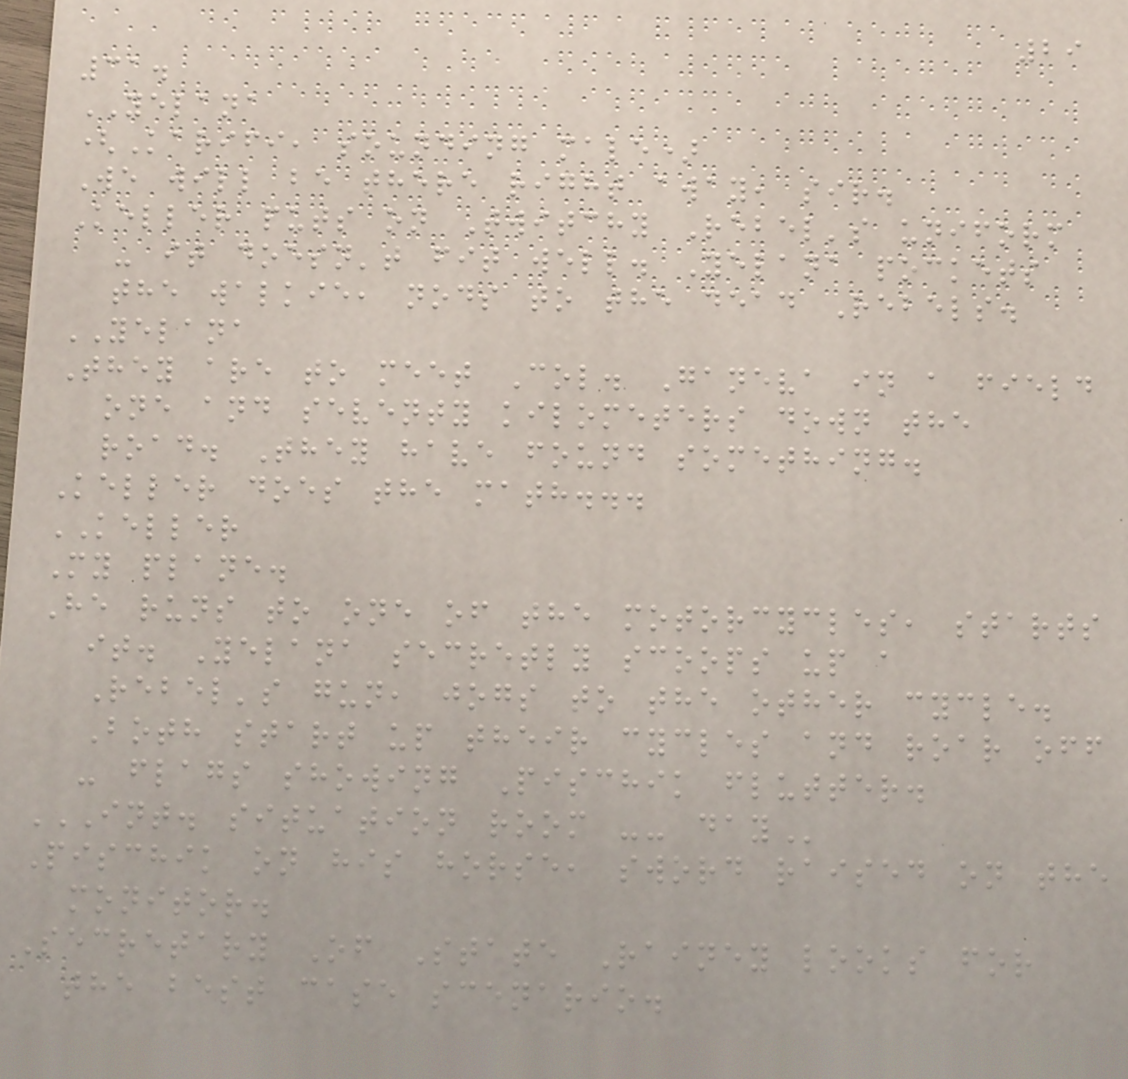29
31.
YELANA
(Karifi, sounding male)
We will be there right away, sir.
Keller puts on Twitchy Rebel's uniform
- it doesn't fit well. Yelana pockets
the walkie, nods to the dead Rebels.
YELANA
They are to meet Col. Ganeva in a field
one and seventy kilometers down the
road. They have found something.
Keller does the math...
KELLER
My plane.
He runs to one of the motorcycles, starts
it. Yelana secretly scoops up a
Rebel's gun, jogs to the other cycle.
Both start up their cycles and roar off
- flags showing Pischik flutter.
INT. SITUATION ROOM -- DAY
Pischik on his horse, sword raised on the
monitor.
Secretary Of State Rainey looks for
the best case scenario.
